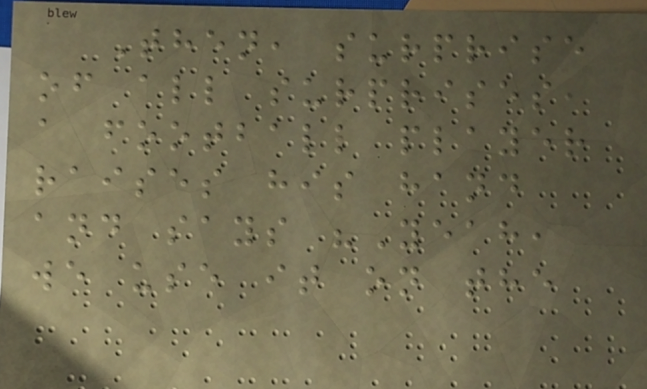Then, surprise
of all surprises,
a football player
raises his hand
and says "Yeah,
we use it on the
